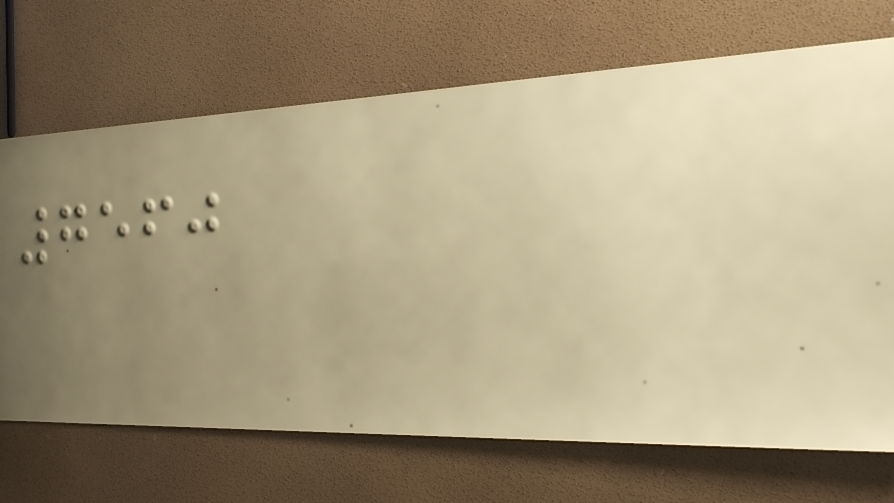7560
